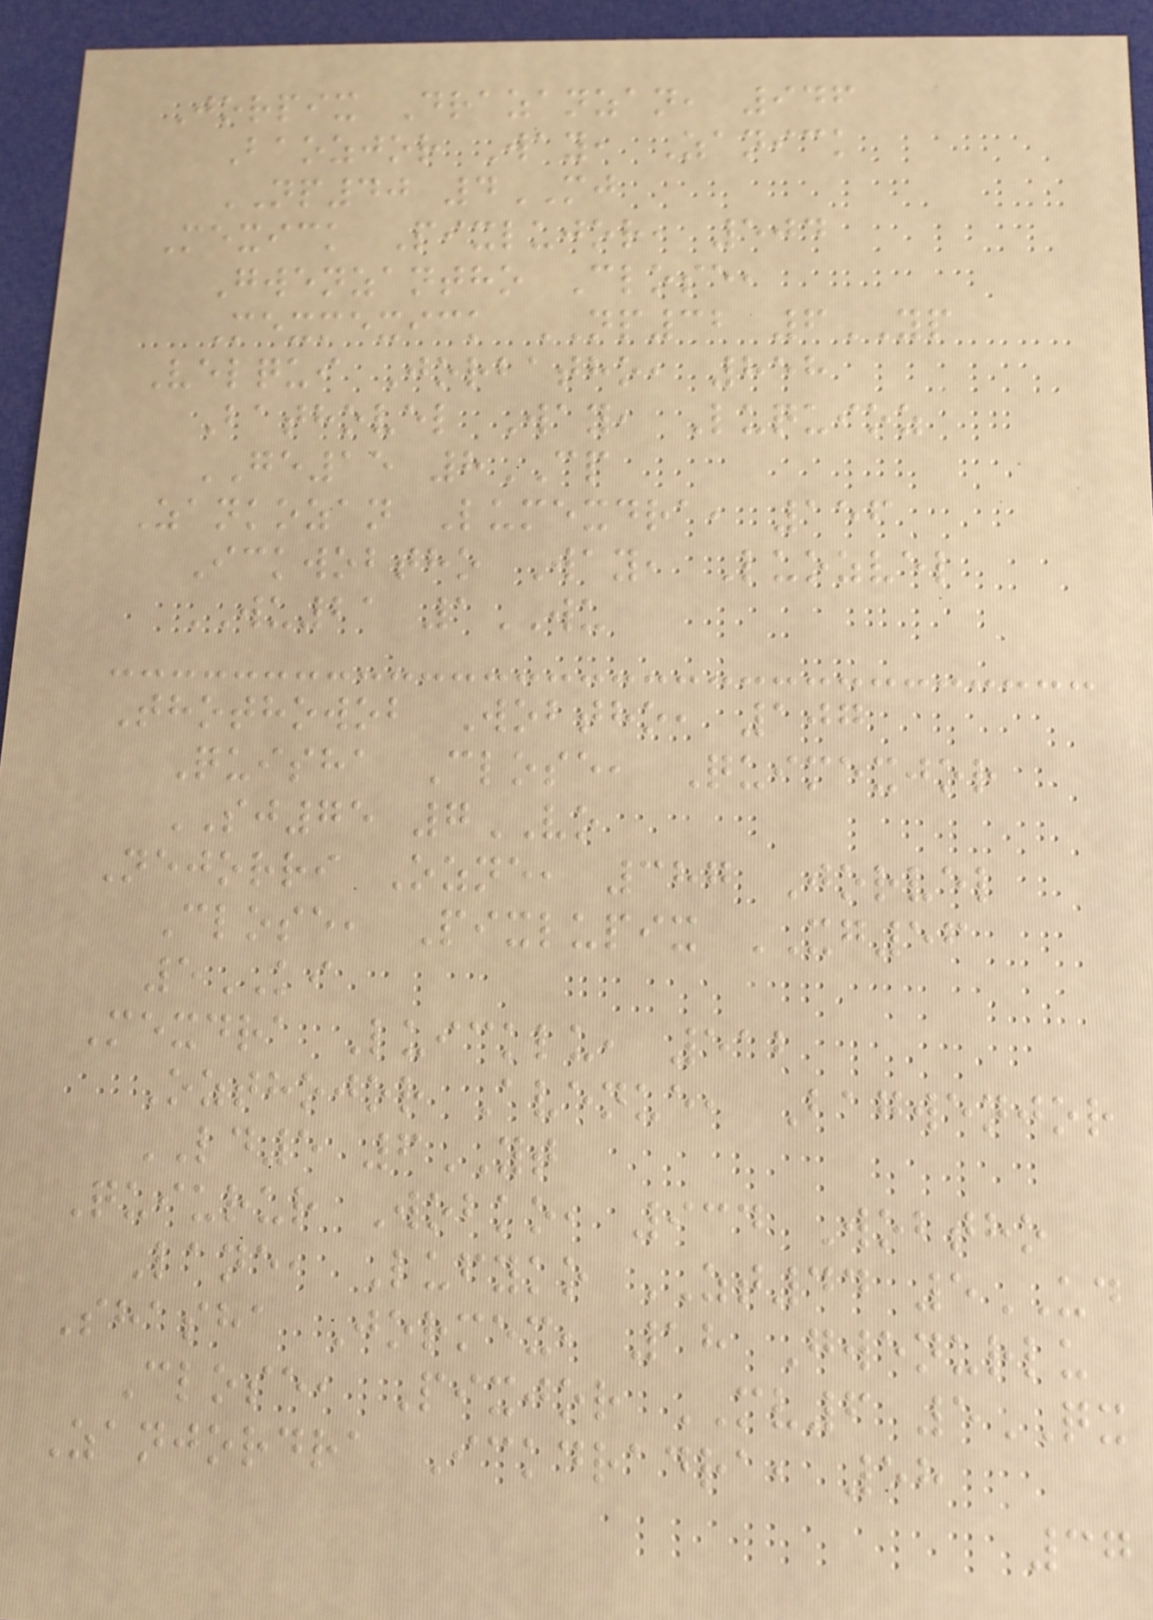Jorpix Drazanzan, 946
Baozjor Way, Zanick
NP40 4MJ
Mexick Pixlujor, 504
Gwenzantho Close,
Mexmexick NP32 6YP
Velqui Jorbatho, 858
Bathovel Way, Luquioz
GE15 8CP
Zankozan Lumexdra, 156
Ickwobtho Way, Luozvel
WU21 1WU
Thothowob Wobtho, 107
Quisha Close, Quimexjor
SJ75 7VO
Nejorri Ozne, 387 Jorvel
Close, Pixlupix XG56
5KI
Mexdra Luicklu, 512
Ozthojor Avenue, Bagwenjor
LD5 6YT
Quiurur Wobko, 934 Wobtho
Lane, Lufyko ZT44 5UD
Shasha Jormex, 18 Gwenurlu
Close, Pixjor MV6 5QX
Zanjordra Ickdradra, 58
37
